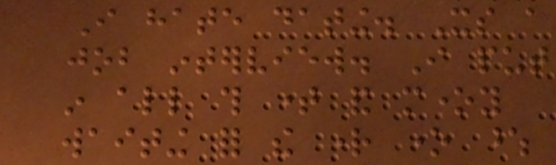I hate dating. Its a
job interview. I put
in all this time and money
waiting for the right one whose
